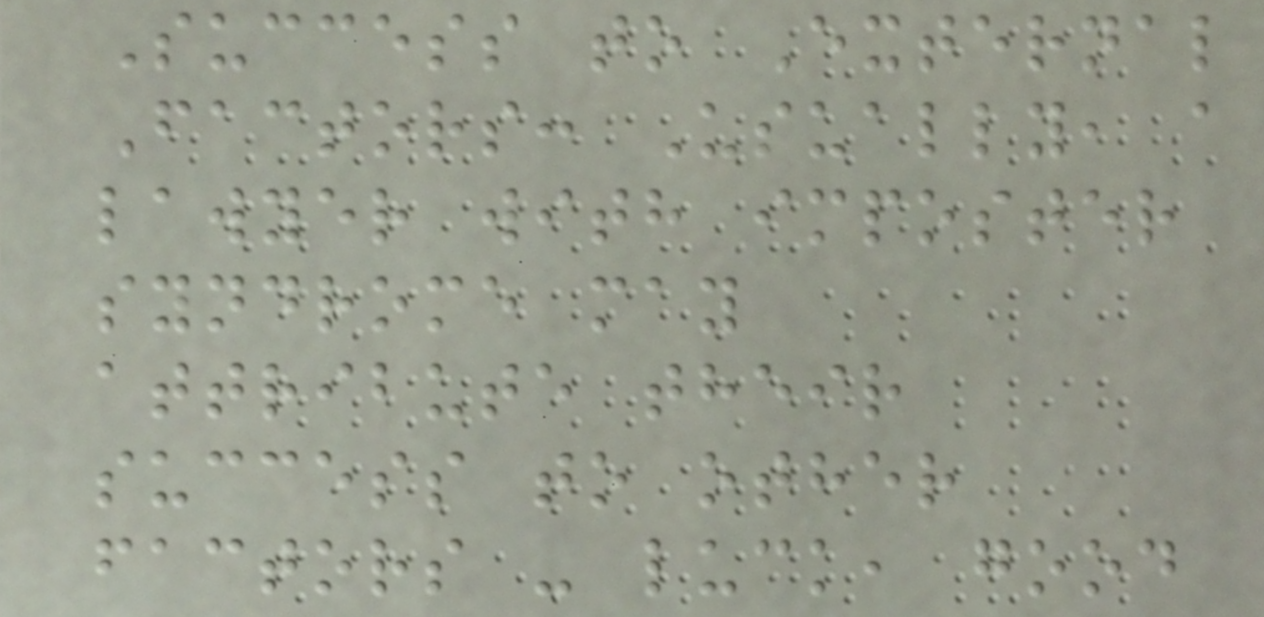Success to External
Factors: Usually, a
lawyer with imposter
syndrome may
attribute their
success to other
factors - luck, good
